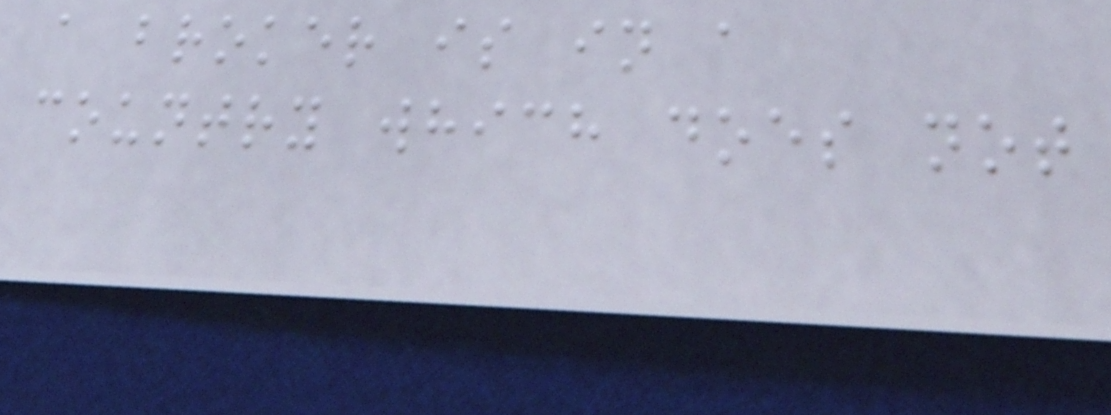a broker is in a
country which does not
